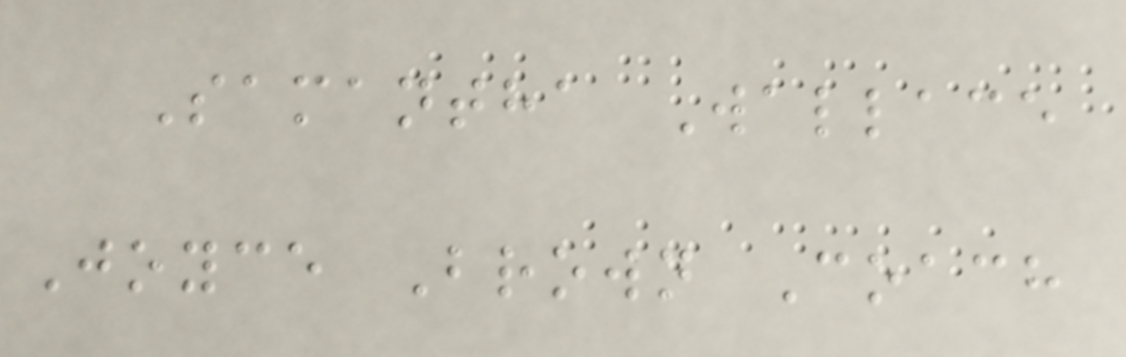Samantha Wallace
Joyce Brown Coach
